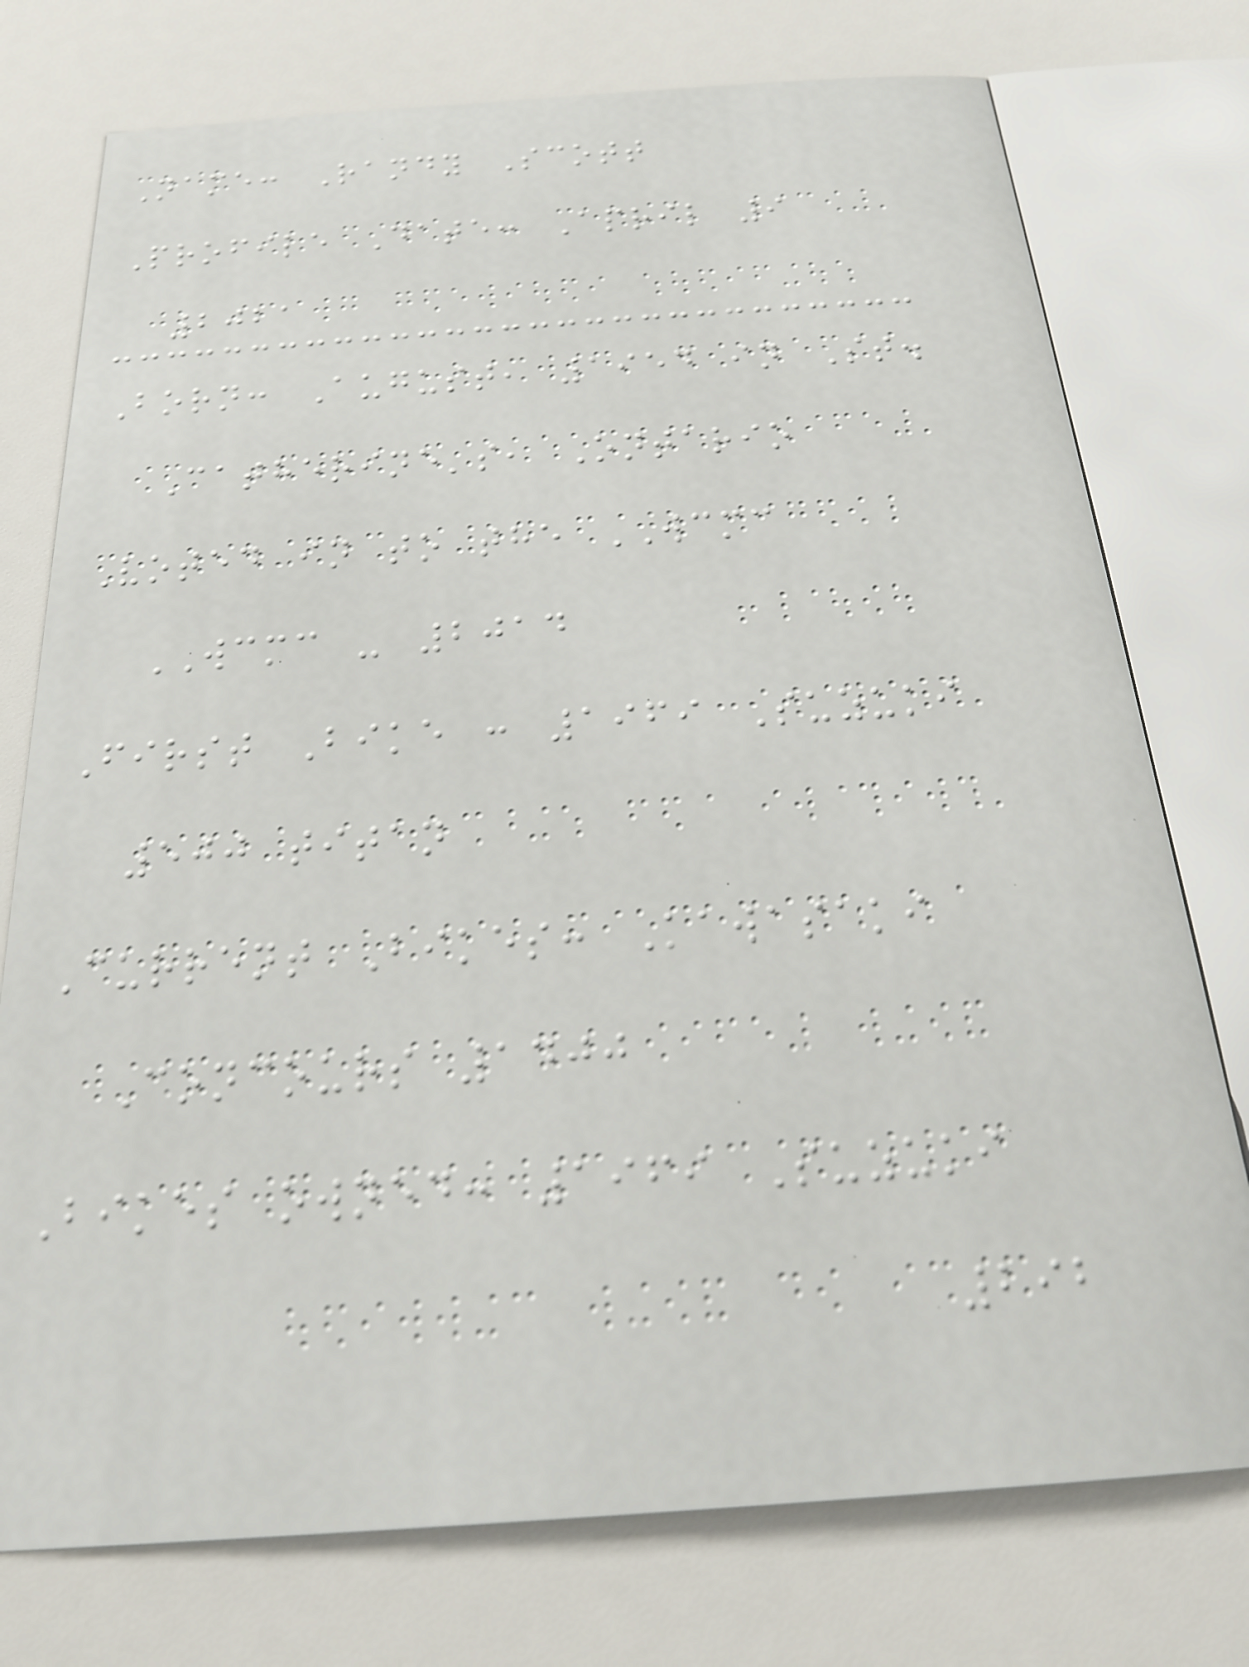Name: Randy Scott
Profile Date: April 9
2021
Born: August, 1954 in St.
Catherine's, Ontario
Voted in to the WCMC
WCMC - 2014
First Bike : 1969 Suzuki
500 titan
Current Bikes: Kawasaki
Concours 1400
Bikes owned: 1969 Suzuki
292
